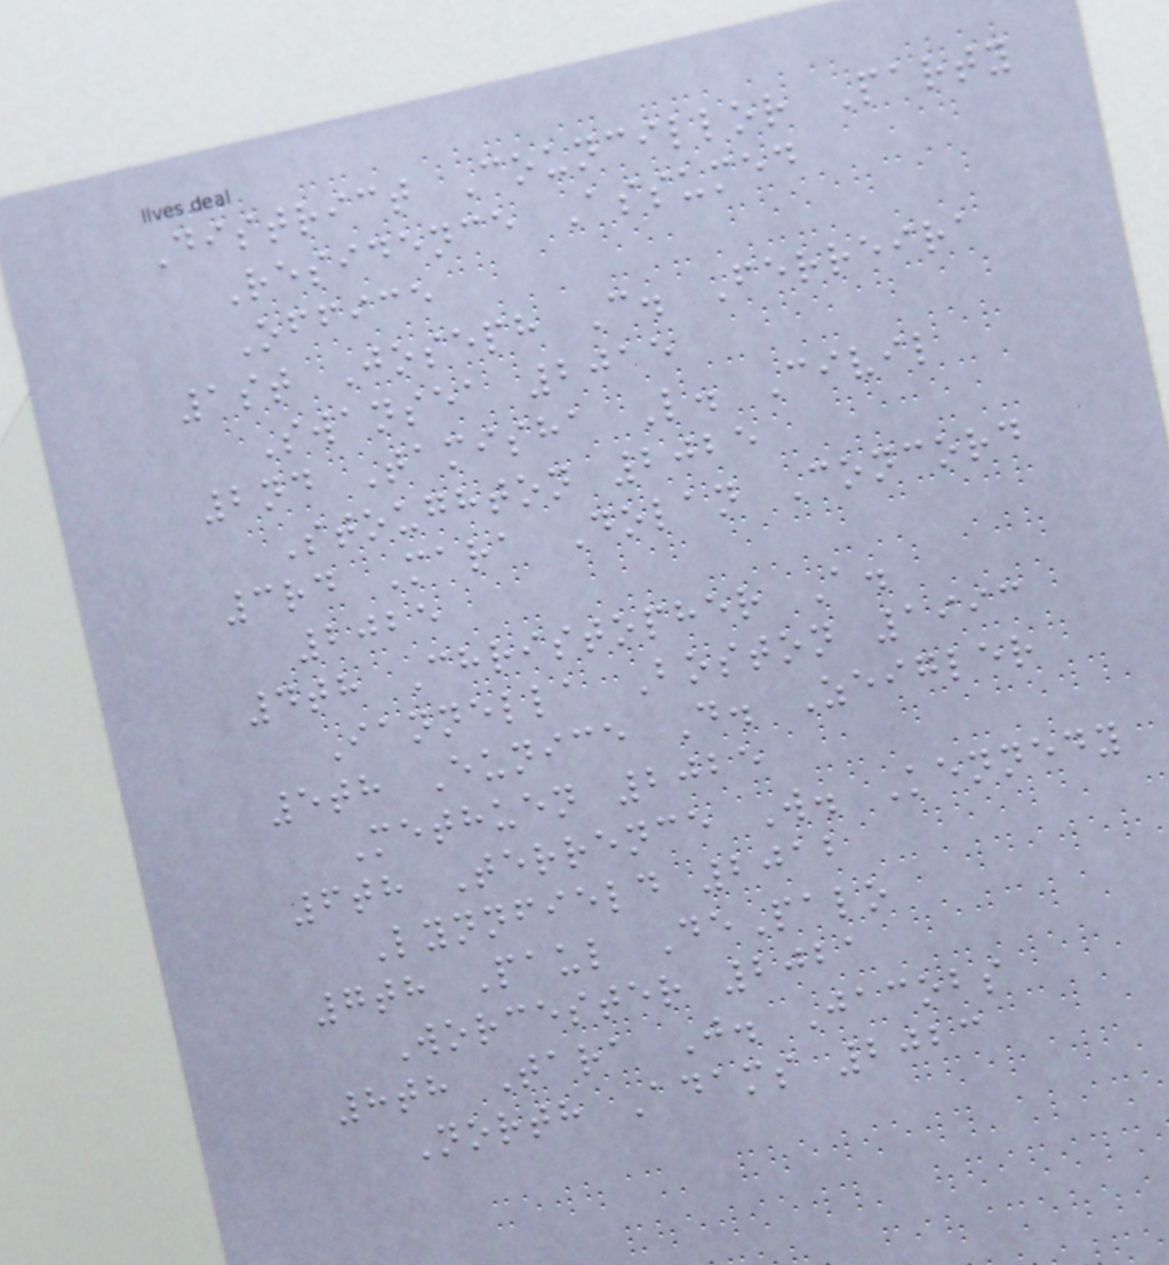District Councillor Party
Residence Assumed
Office
1st Joseph C. Ferreira
Swansea 2015
2nd Tamisha L. Civil
Stoughton 2025
3rd Mara Dolan Concord
2025
4th Christopher A.
Iannella Boston 1993
5th Eunice D. Zeigler
Methuen 2025
6th Terrence W. Kennedy
Lynnfield 2012
7th Paul DePalo
Worcester 2021
8th Tara J. Jacobs
North Adams 2023
